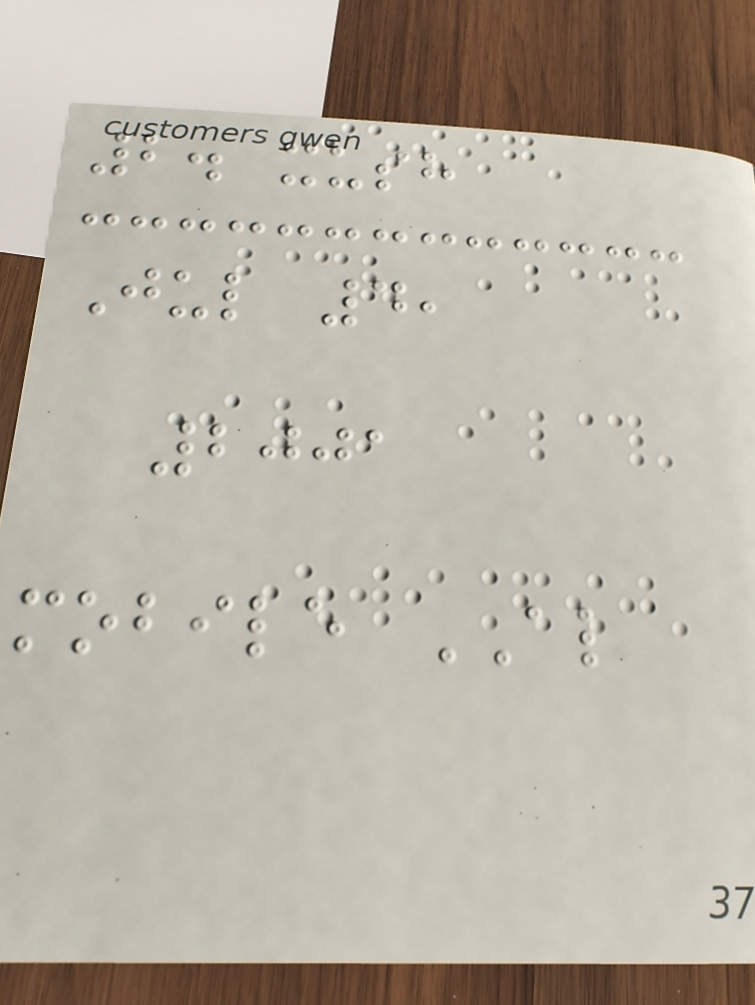2. xush
Jul 4,
2001
mobile AL
